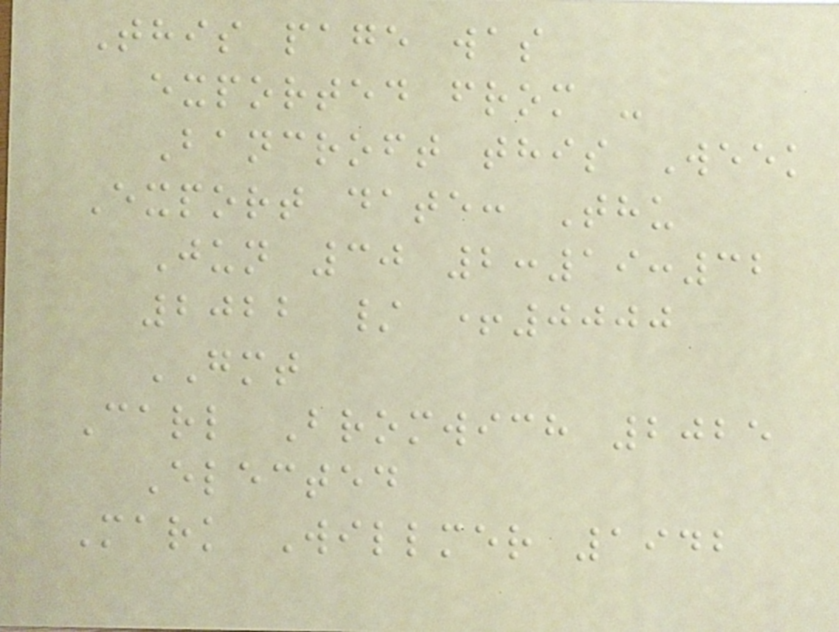This page was
exported from -
Bancroft this Week
Export date: Thu
Jun 30 2:19:32
2022 / +0000
GMT
Carl Bromwich 2025
Elected
Mark Willmer 1942
